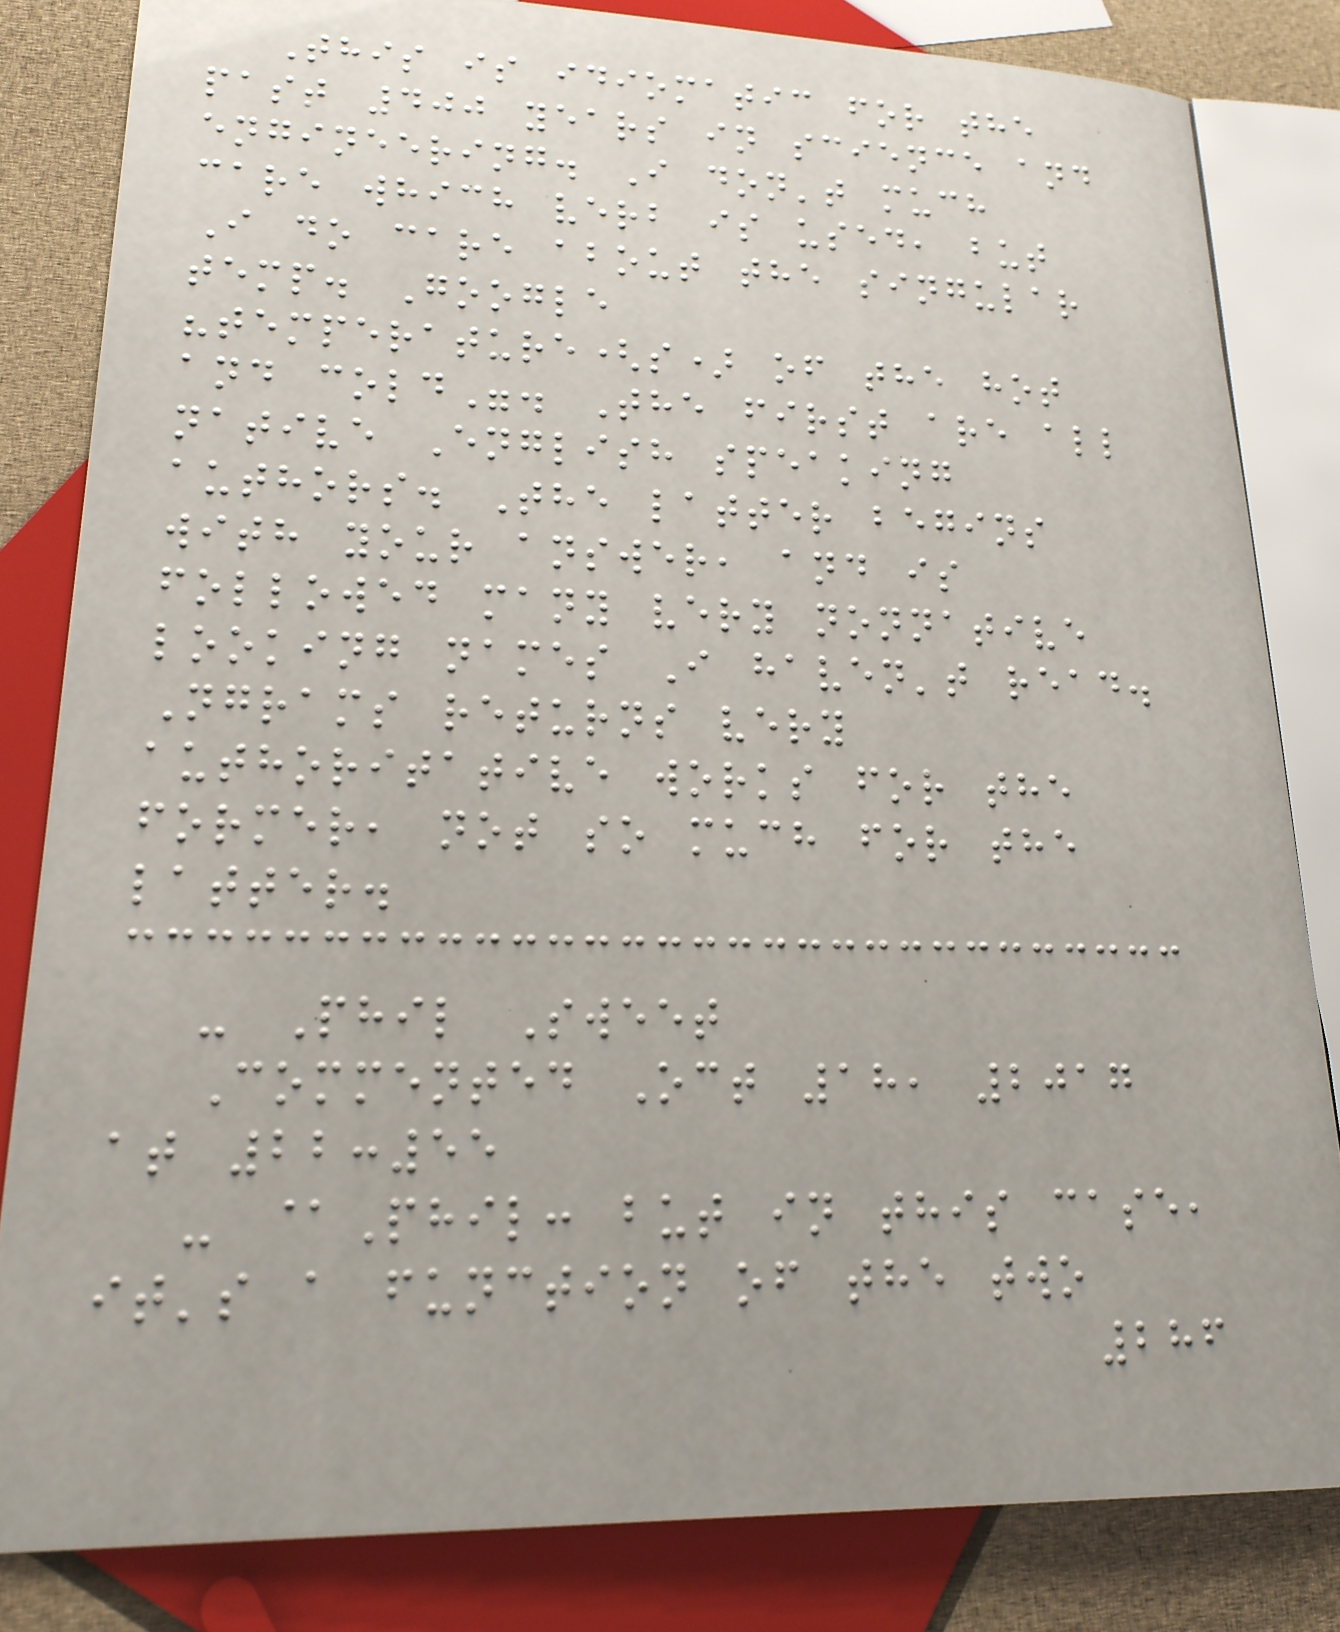This is idiomatic for the
past 400 years in science and
engineering. I don't much
care which verb is used, but
I do care about the singular
temp. Google
"temperature(s) of the hot
and cold". The first are all
native English speaking
authors. The latter begins
with your answer, and is
followed many very nonnative
looking names I haven't read.
Ngrams returns very
authoritative works for the
former, not so much for the
latter.
- Phil Sweet
Commented Oct 18, 2017
at 22:55
- @Phil: but in this case,
it's a function of the two
286
